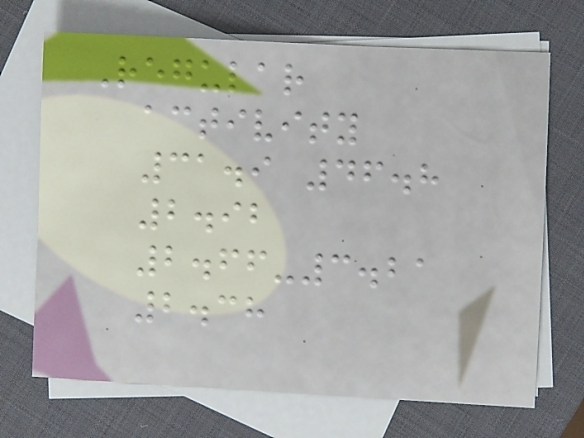Regular
activity
31.9 46.8
2.92
2.66-3.21
2.38
